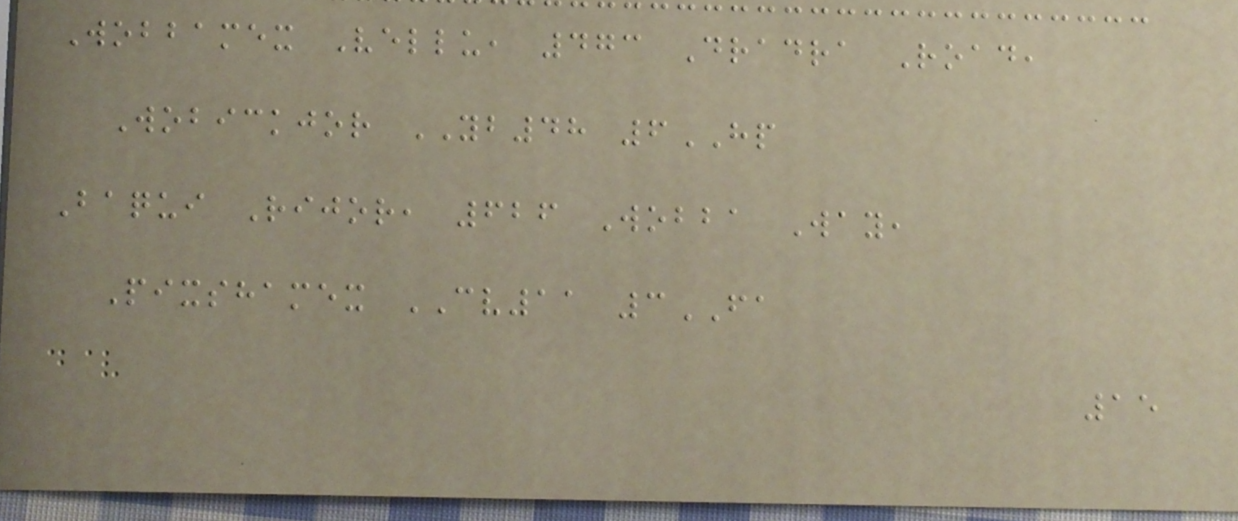Wobbamex Vellu, 473 Dradra Road,
Wobickjor YB48 6HP
Baqui Rijor, 626 Wobba Way,
Pixshamex CV11 3FA
15
